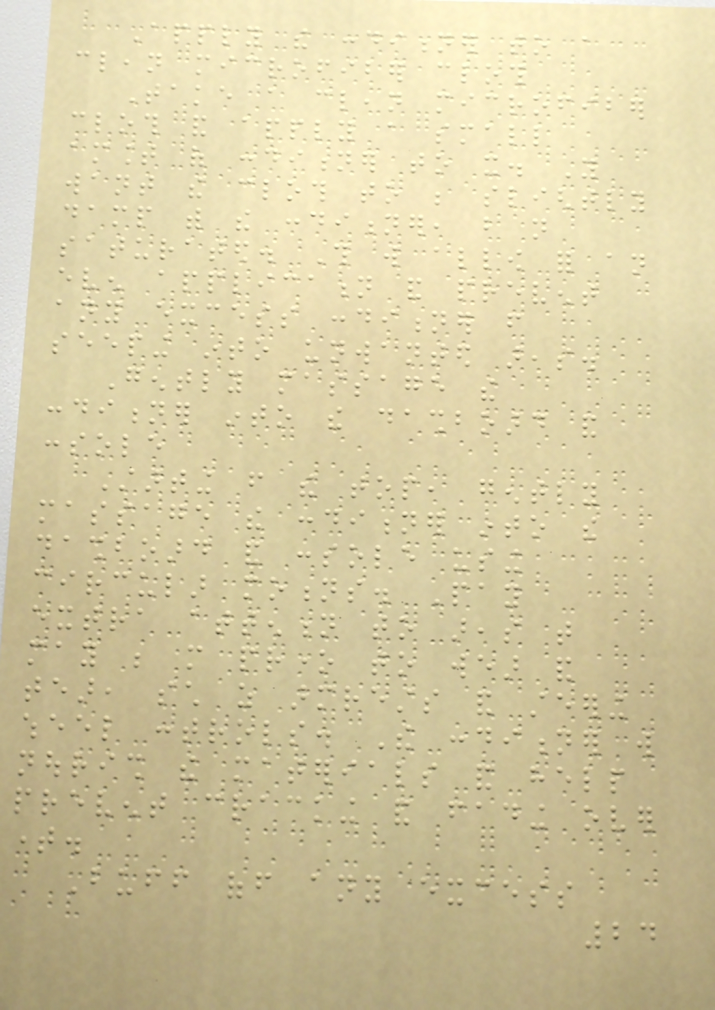Apply the conditioner to a
clean microfiber cloth
Take a clean microfiber
cloth and apply a small
amount of conditioner to it. You
want the cloth to be slightly
damp with the conditioner, but not
saturated. This will allow for an
even application and prevent
any excess conditioner from
seeping into unwanted areas.
Gently massage the
conditioner into the dashboard and
console
Starting from the top, gently
massage the conditioner into the
dashboard and console using
circular motions. Pay
extra attention to areas that
may be more prone to wear and
tear, such as armrests and steering
wheel controls. The conditioner will
nourish the materials and help
prevent cracking and fading over
time.
Buff off any excess
24
